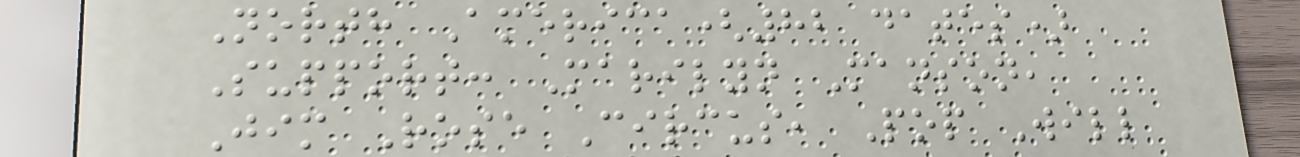North America(82 dates)
Support: Marilyn Manson,
Jim Rose Circus, Pop Will
